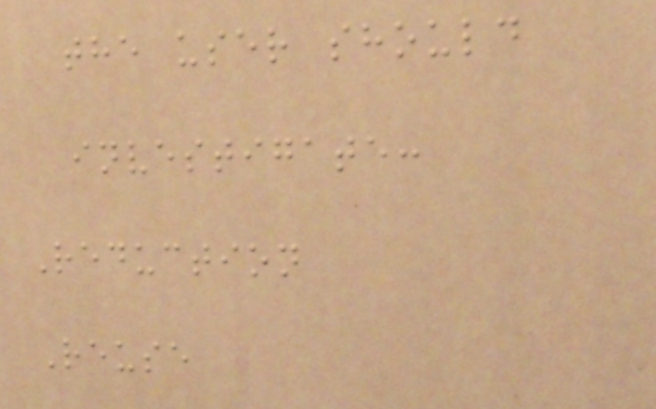the user should
investigate:
Reduction
Reuse
